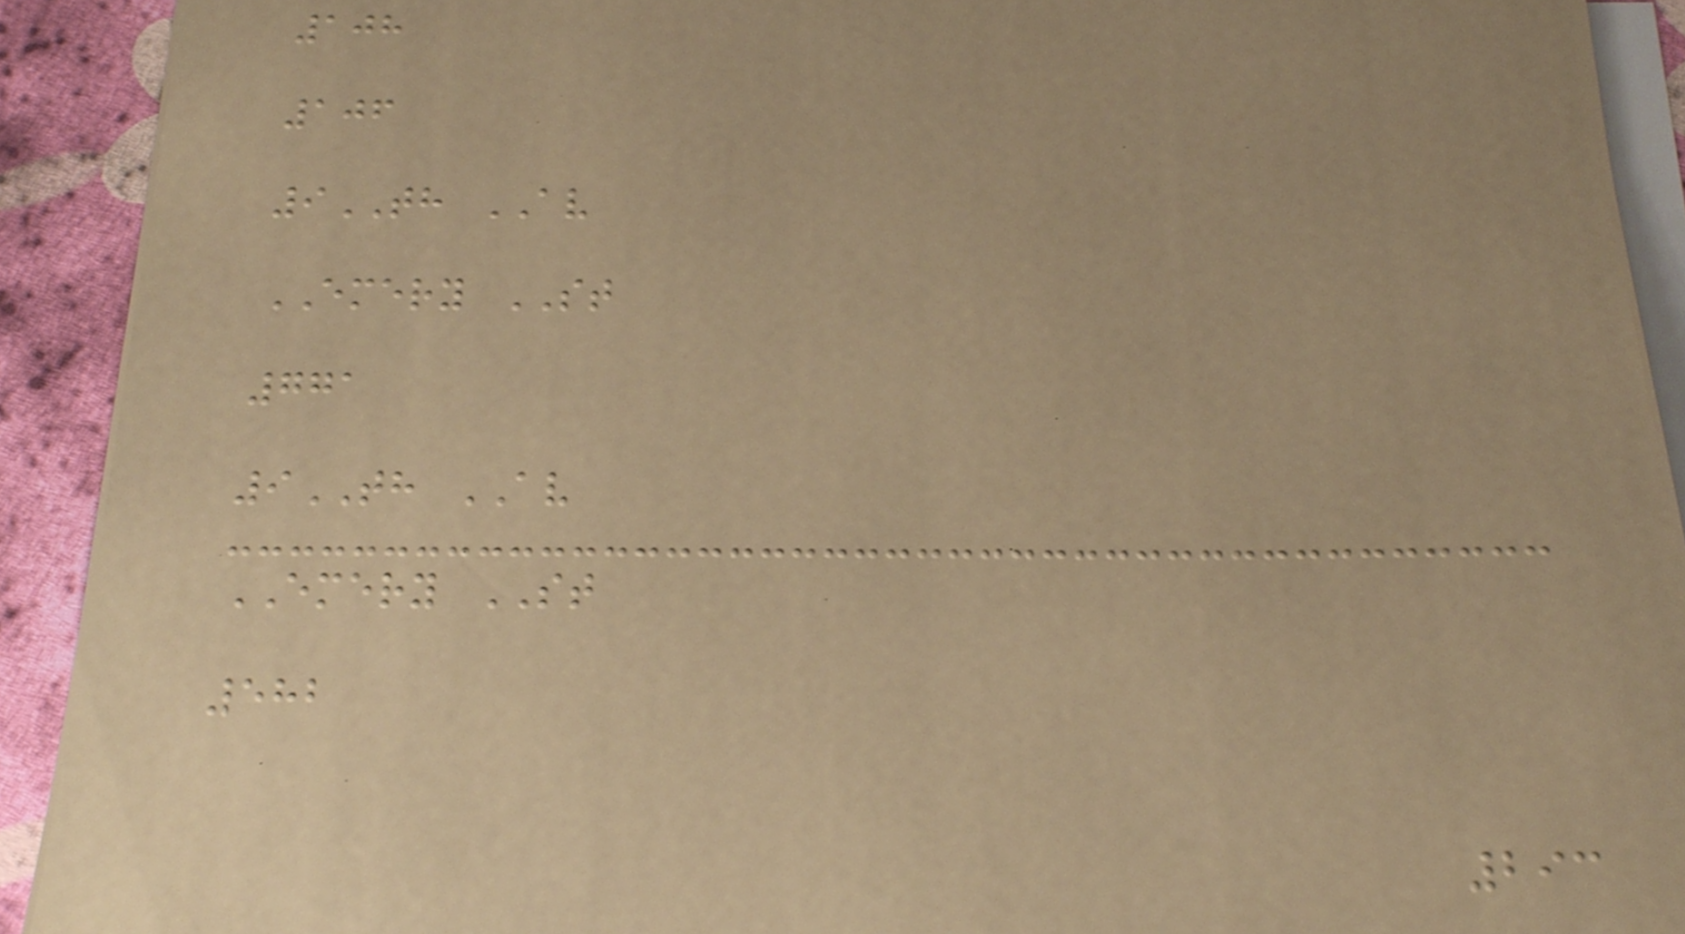108
106
9TH AV
EMERY ST
771
9TH AV
EMERY ST
582
293
